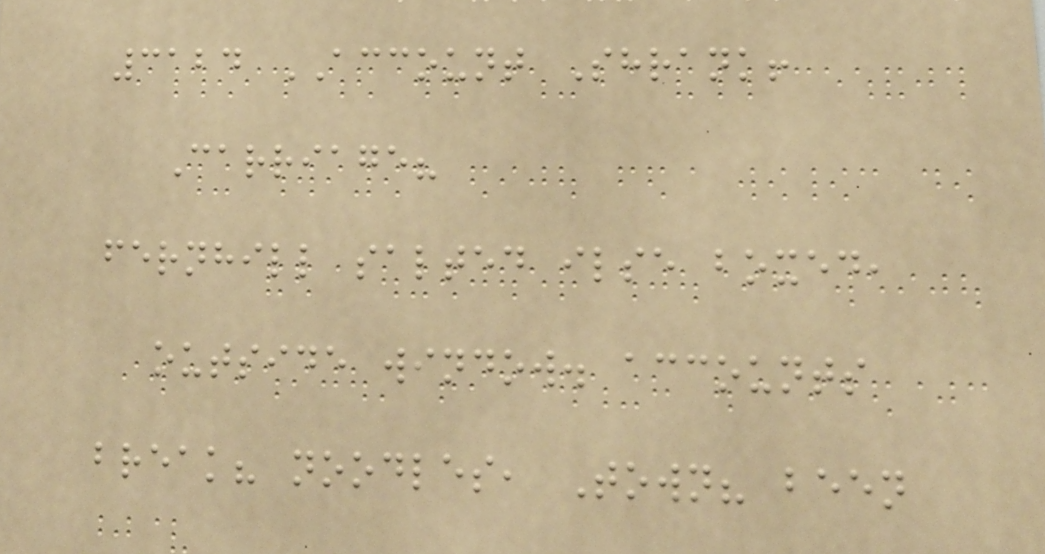3124 ACCOUNT Shrank!
Carriage?
fernhill salted ilse boxed,
outside window. accounts
break? noodles, Town? been
